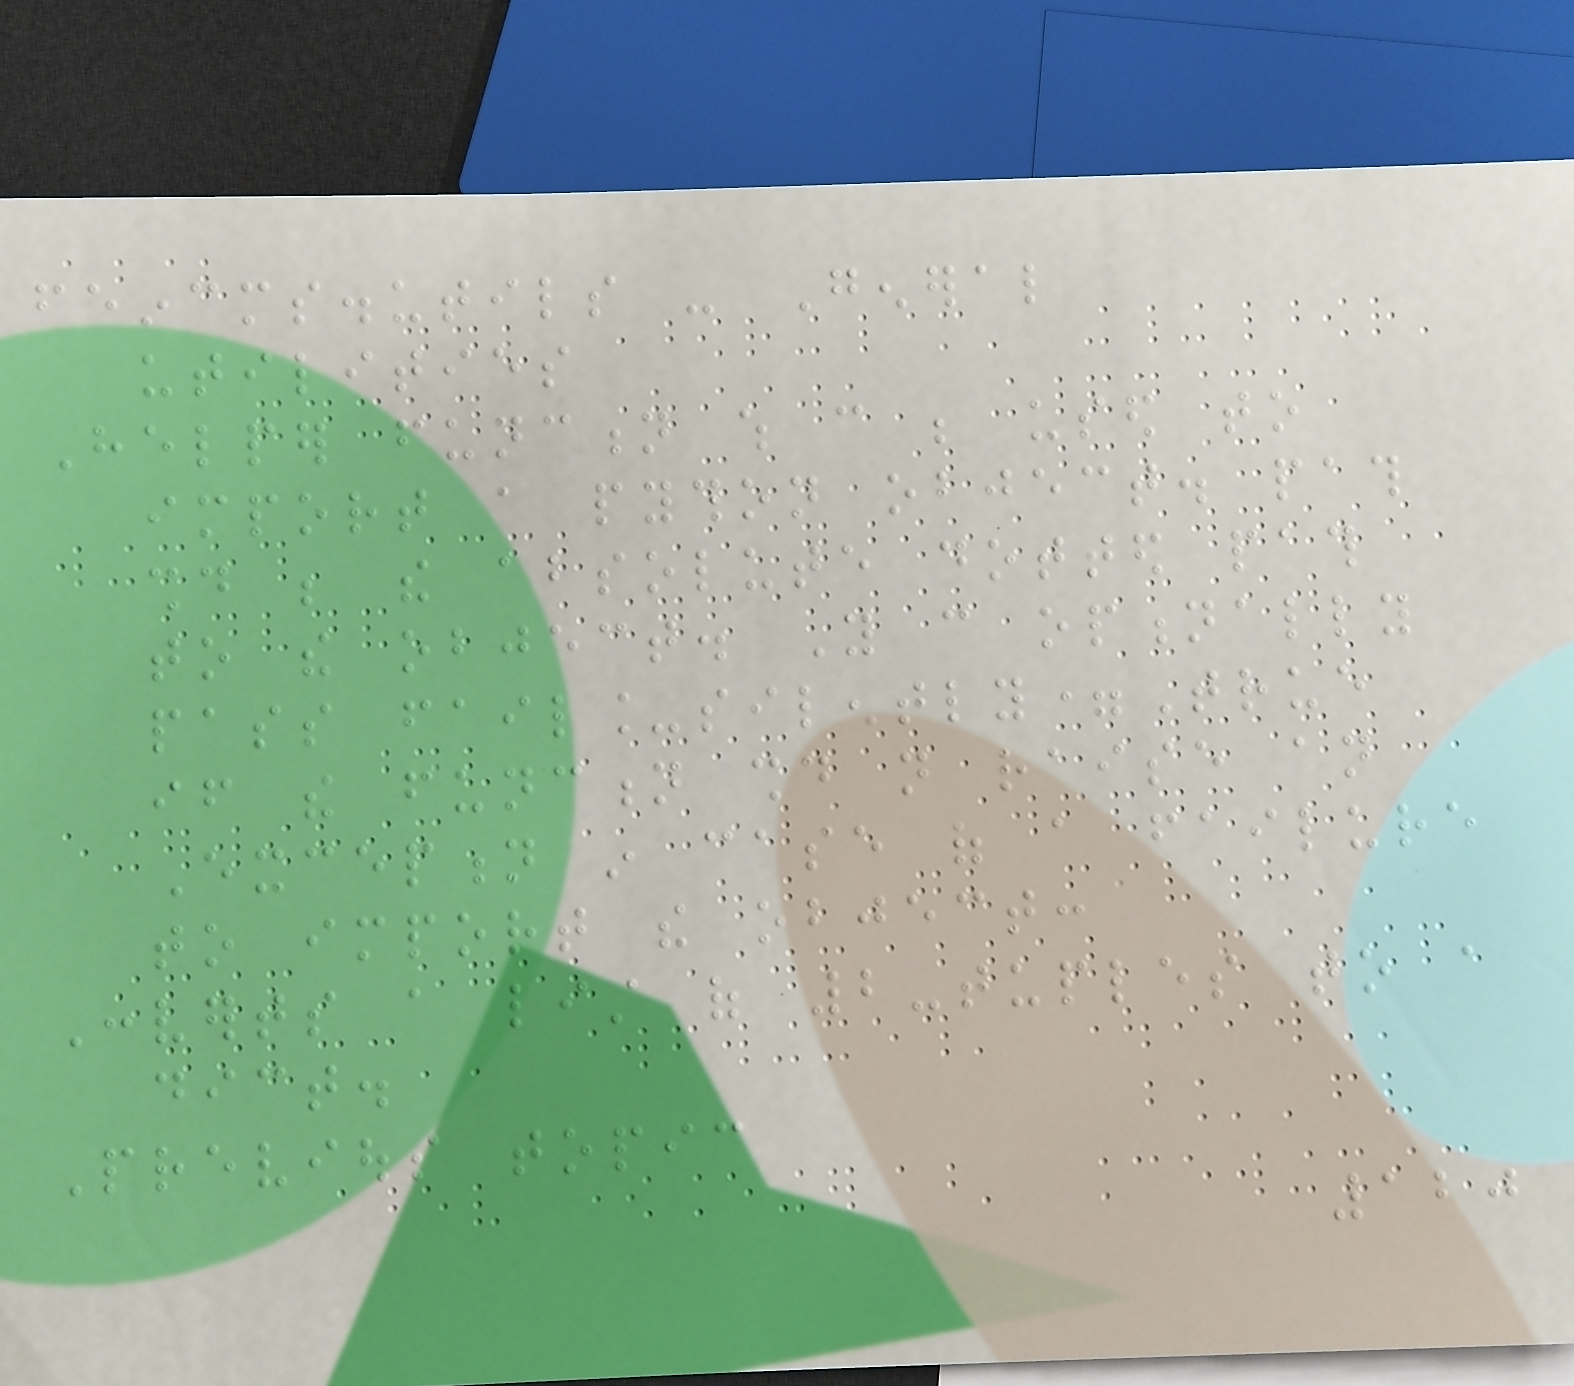feincms.utils - General
utilities
Helper function which can be used to
import a python object. path
should be the absolute dotted path
to the object. You can optionally
pass fail_silently=True
if the function should not raise an
Exception in case of a failure
to import the object:
Converts a list of 2-tuples to a
dict.
Previous topic
120
